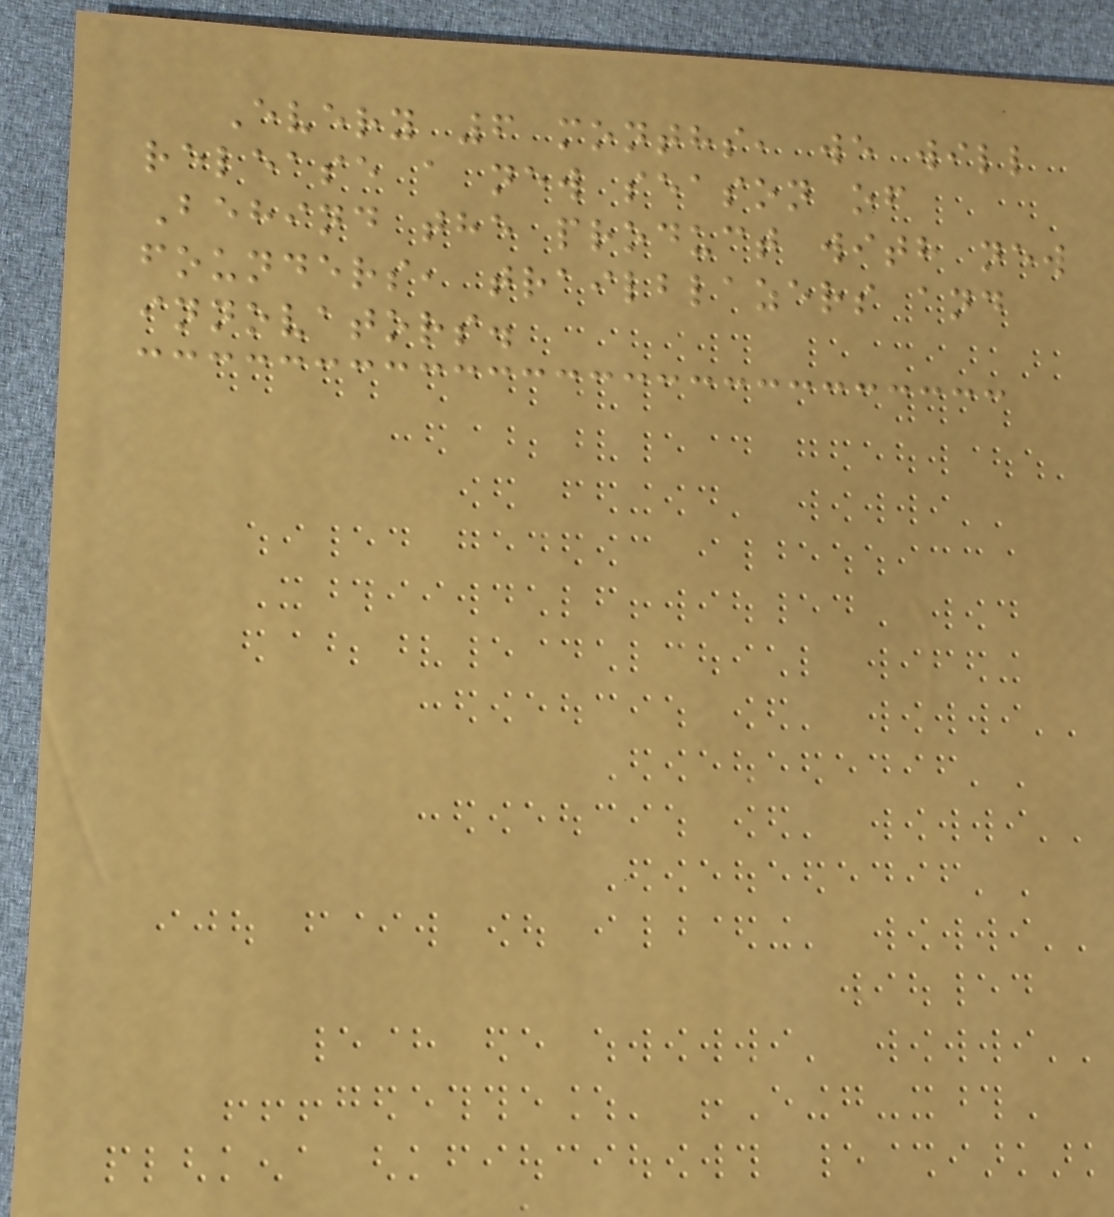Every 6 months, we will
release a new season of
Behind the product with new
founders, trailblazers and
innovators.
